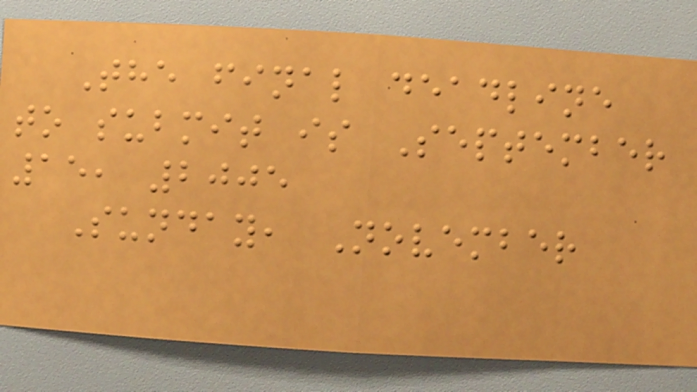The final deadline
to submit is September
15, 2005
Sunday, November
